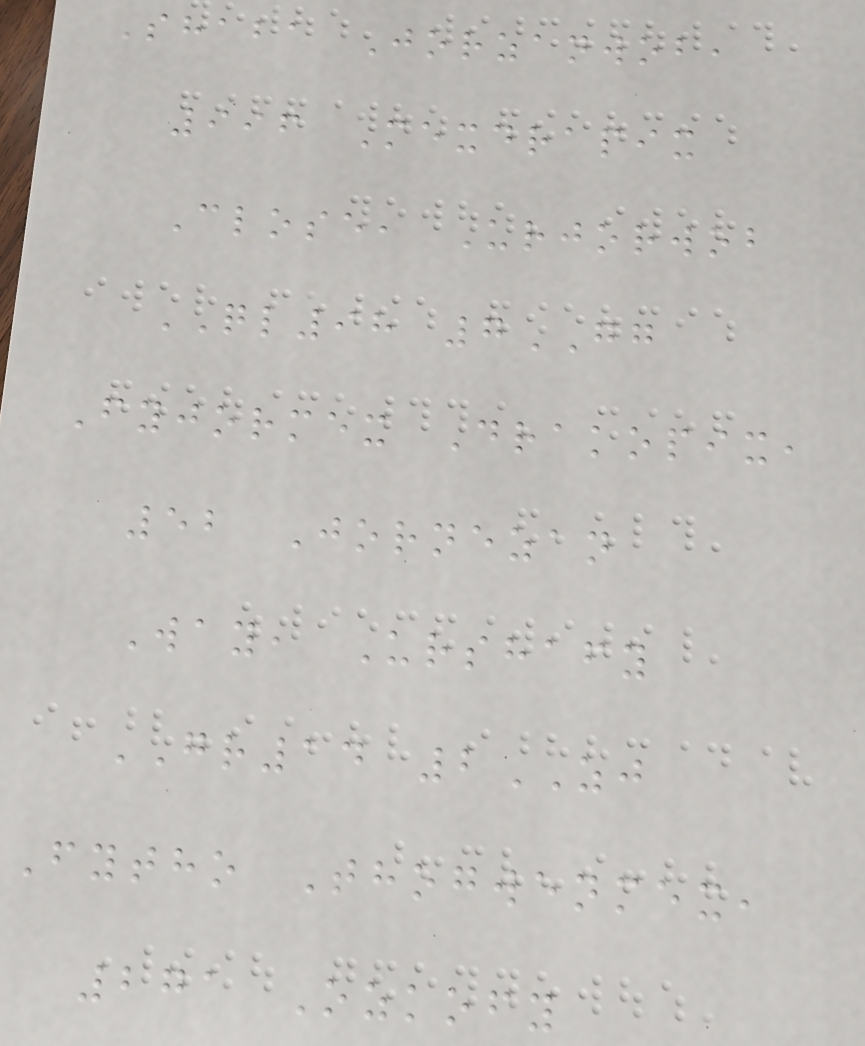Shaba Jorzanwob,
996 Mexdrapix
Close, Urjorwob
QL98 7GG
Fyjormex Drakopix,
52 Jornezan
Way, Urshafy
GR14 2ZJ
Fytho Thogwenmex,
271 Ozkofy
